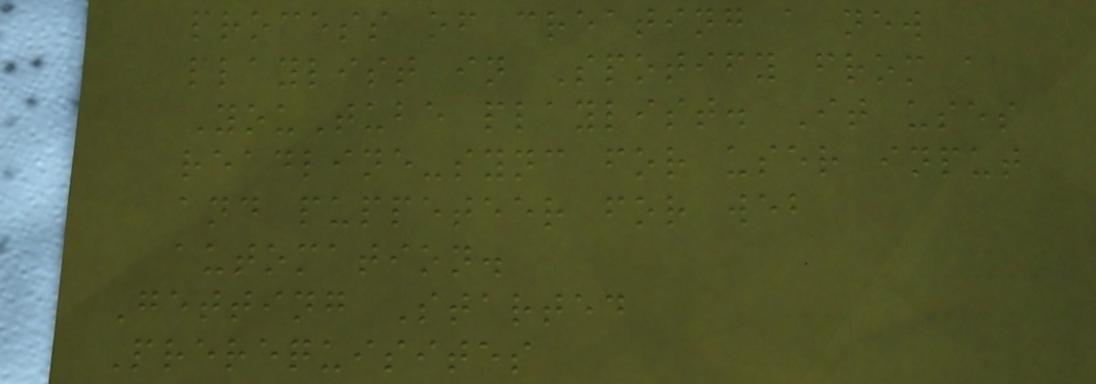process of creating a new
playlist in Spotify from a
YouTube playlist. It uses
readline-sync for user input
and puppeteer for web
automation.
Getting Started
Prerequisites
